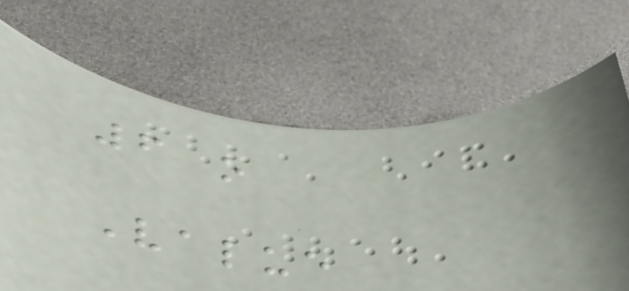6 o
Value
